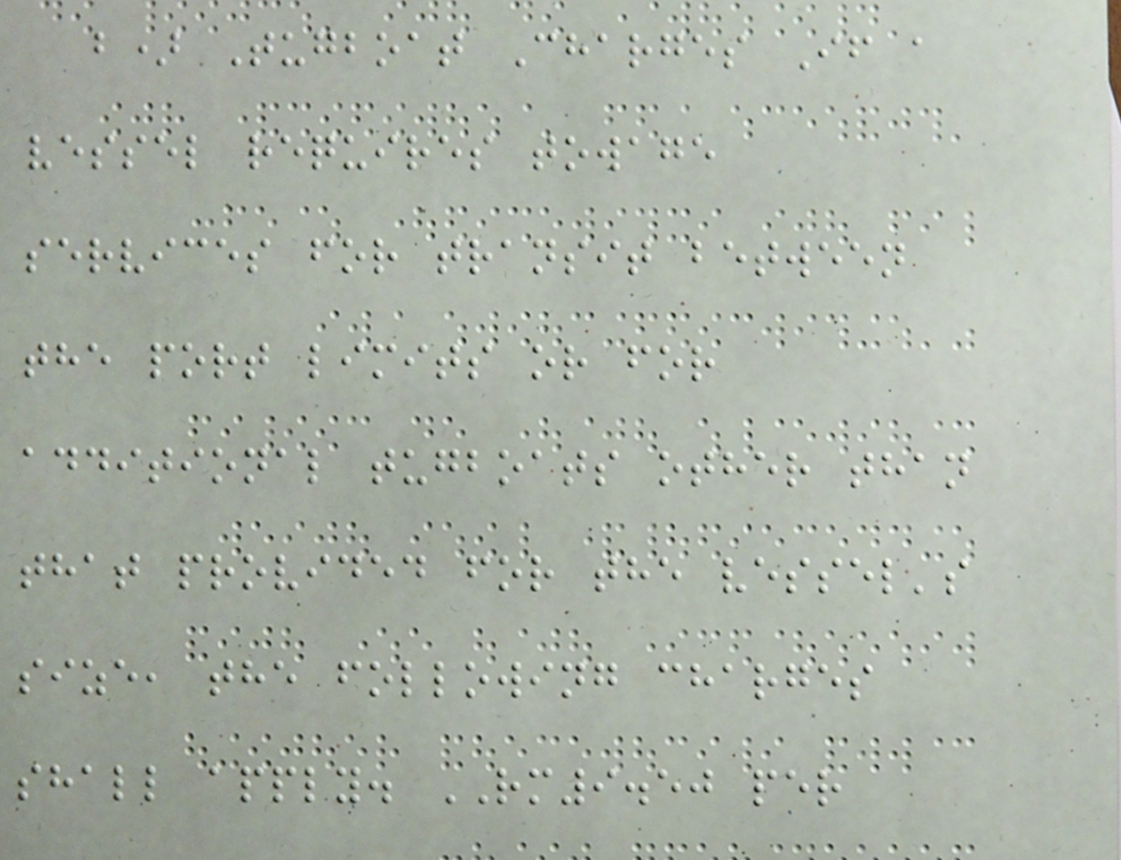b) Tugboat Charges If a
vessel requires towage
services for transit between
the port limits or for
additional tugboats other than
that provided for the vessel's
size, the following charges
shall apply. RM9.50 per
